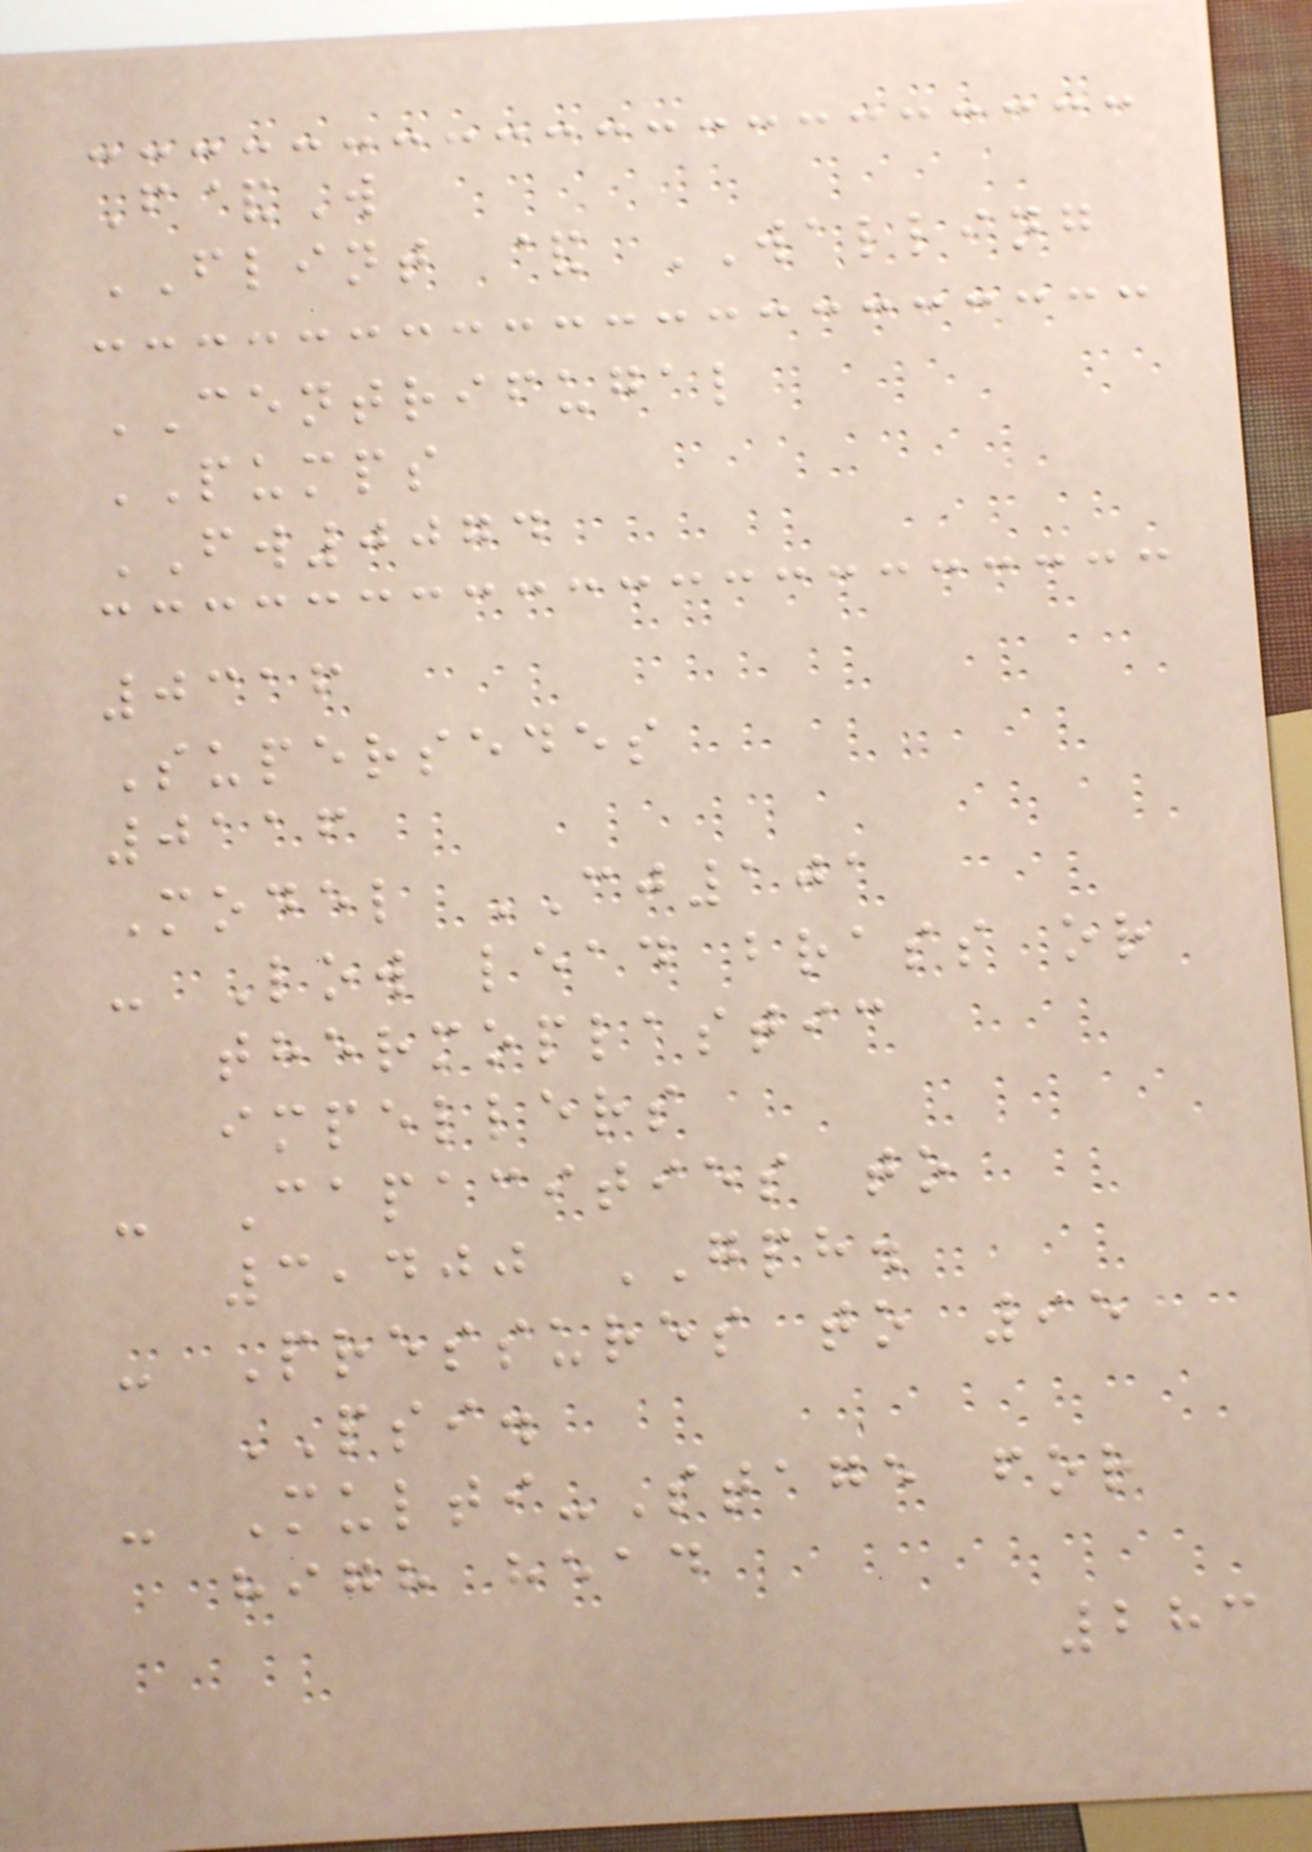F&W
FLINT & WALLING
CENTRIFUGAL
PUMPS
FW0074
0316
Supersedes
0116
Model CJ101
- Low lead brass or
thermoplastic
impellers
- Capacities to
3,400 GPH.
- Pressures to 95
PSI.
- Multi-Stage for
high head
283
